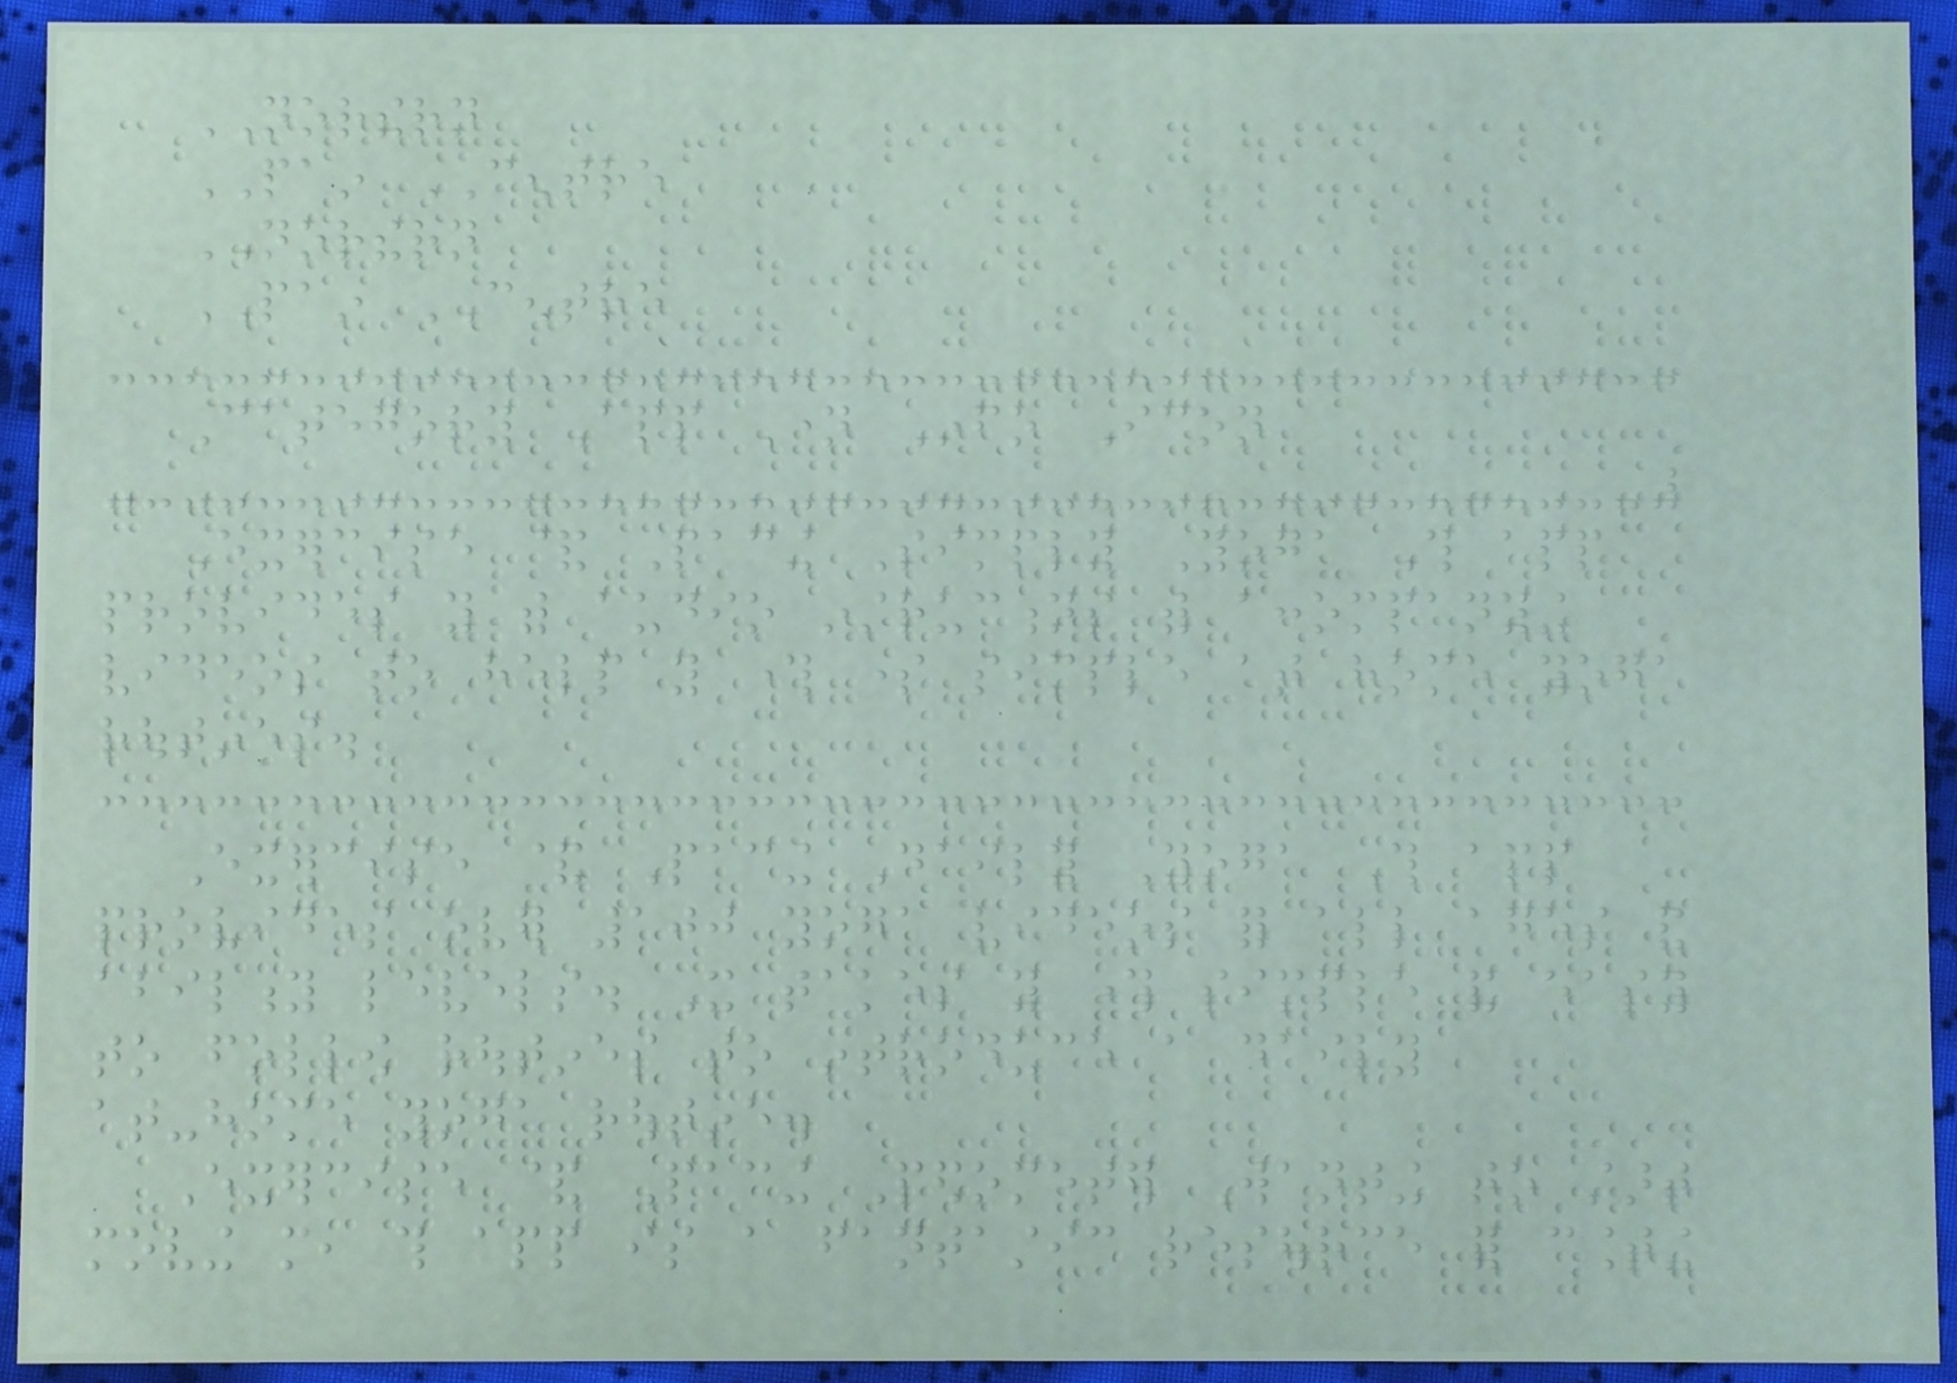NORTHERN
PAIN CENTRE
NORTHERN
PAIN CENTRE
Category App Name Info Icon
Exercise & Pacing Simply Yoga This app
provides you with audio instructions with accompanying
videos to help you through some simple at home yoga
routines.
Exercise & Pacing Daily Yoga This app
provides over 100 yoga videos for all ages and
ability levels. It takes you through simple and easy
to follow routines to introduce a daily
at-home yoga routine.
Exercise & Pacing Pedometer Wanting to start
moving more, this app is a fantastic resource for counting
